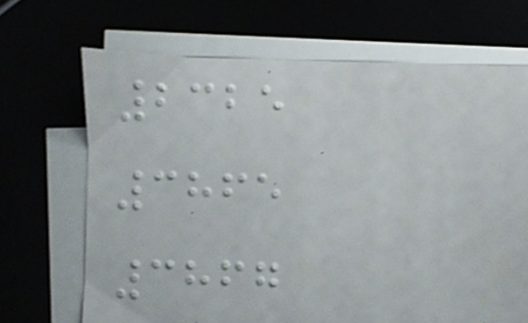2325
3865
3867
